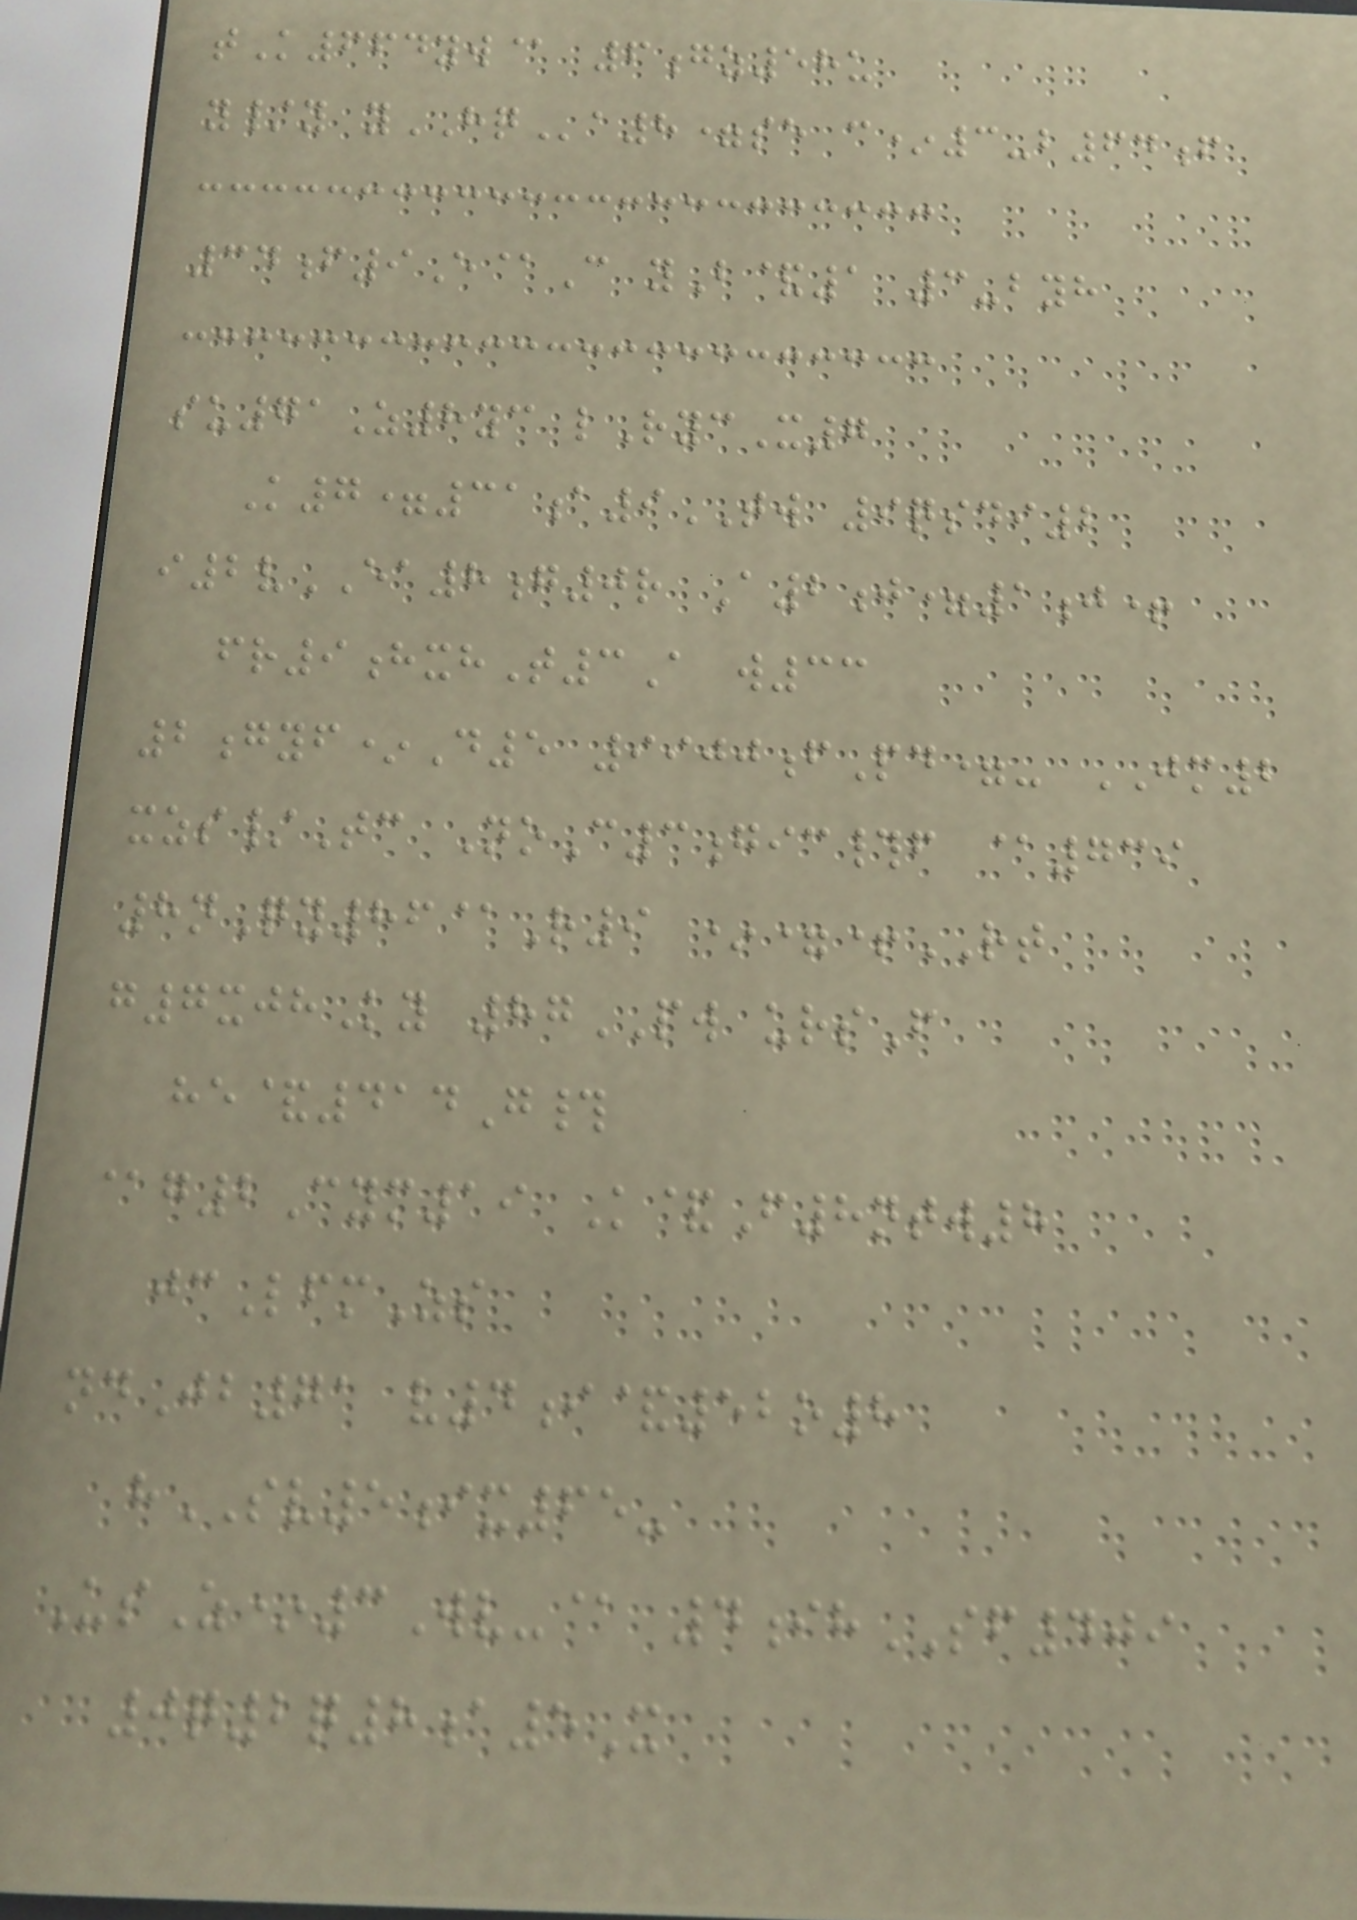tK664yw@ 6gz58u
y/y yHQa8=se c*3-b64f
34f9E@C yB&1 3-byh
su71Z8yc lRycX7
K7=31a9TW 9qsdi2
i2vEA8g0r A2j=1j+
fr9hxhT3A w33
2gyf*D5 9900fPd=- JM2
xzs/Tc NoC3gic#f @739
8nQy86@R9 *=+RT
g7xjhKy 87PW ursF
he&414G#
@g2Cym19 K&F8ntw8
jcLfmZs
ndJb71 v4i&52o8
hSV5ix65-
UsZ*3Wv-@ 4ihSF409
0q2q8a5X
